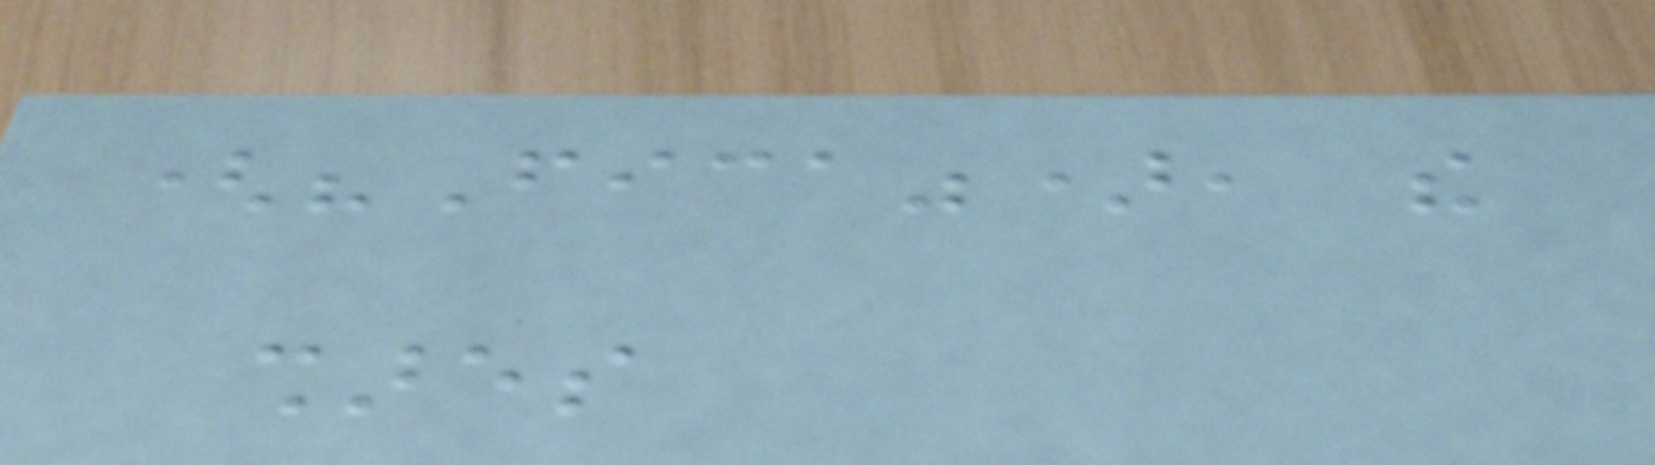("Fica"), the
shares
